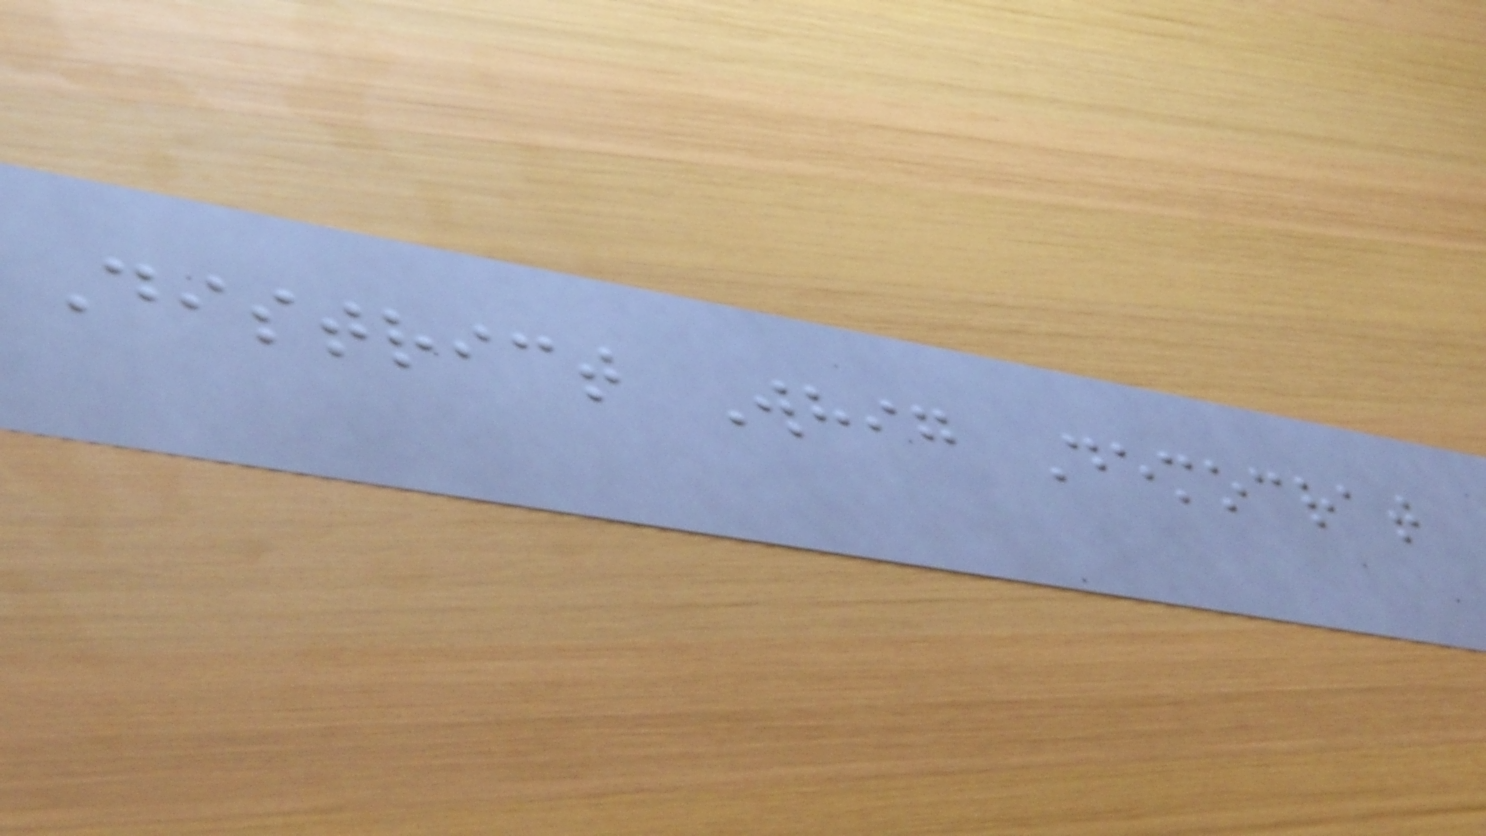District Whig Democrat
